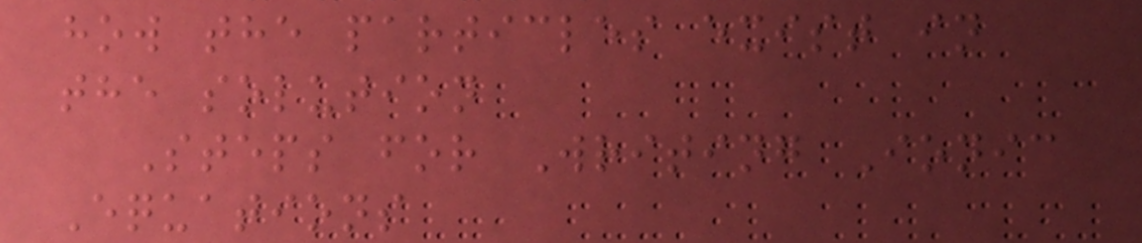how the particles exist in
the solution
Steps for Writing Ionic
Equations
